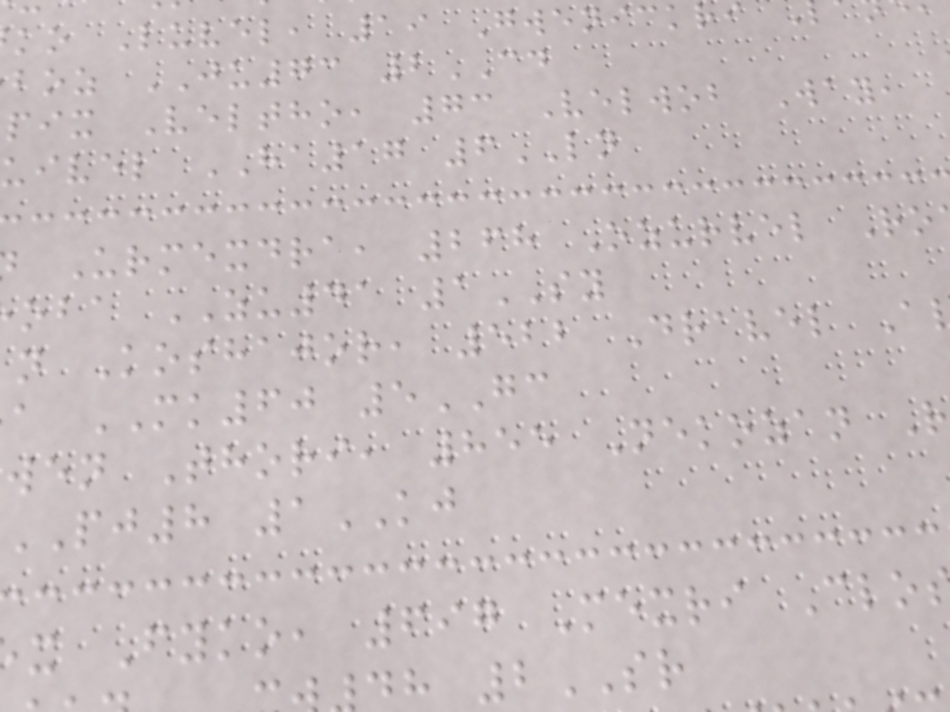ko Luvel, 19 Gwenickri
boz JU73 2CD
pix Veltho, 73 Velwob Way,
uivel HA17 6LN
Urmexdra, 268 Ozurvel Ro
oba ZU41 1SY
n Koshajor, 522 Dravel A
a MK60 5GC
wen Thori, 855 Nekozan R
PJ8 1KJ
x Fyko, 697 Mexri Clo
h 2SR
